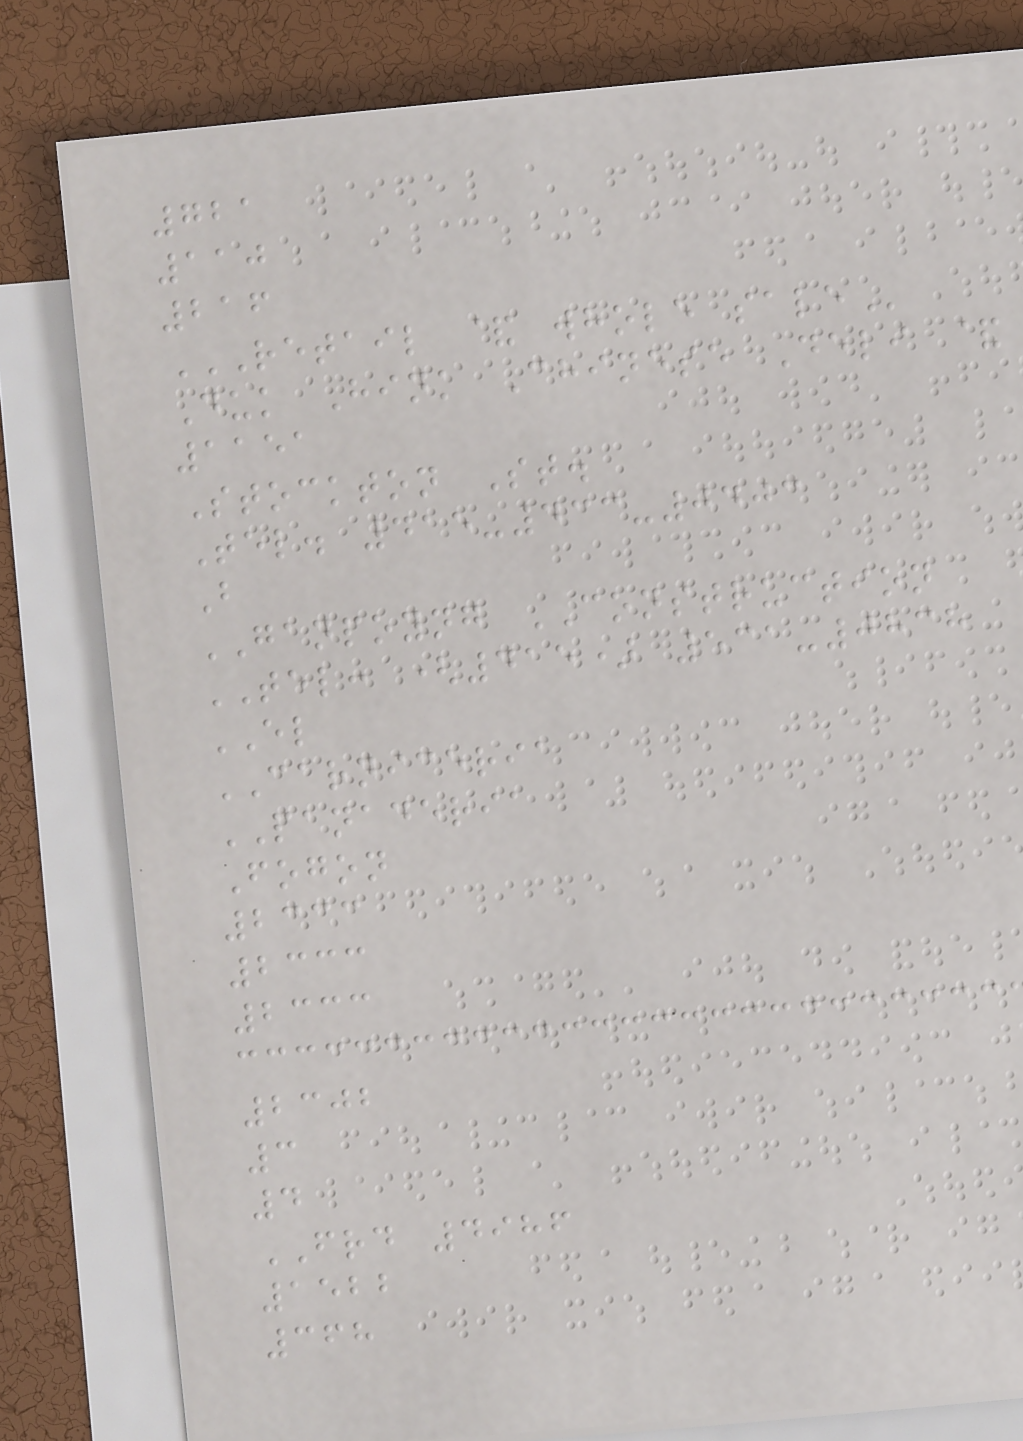721
110
216
RETAIL & WHOLE SALE
Duk Hink Chinese Deli &
1151
Stockton St.
Tel. 415-433-0403
B
GANPOYNG CONSTRUCTION
TEL: (415) 531-0838
EL
CARNICERIA
PANADERIA
Fogon
2333
2333
2333
2302
3
4
FRD 4986
1522
368
